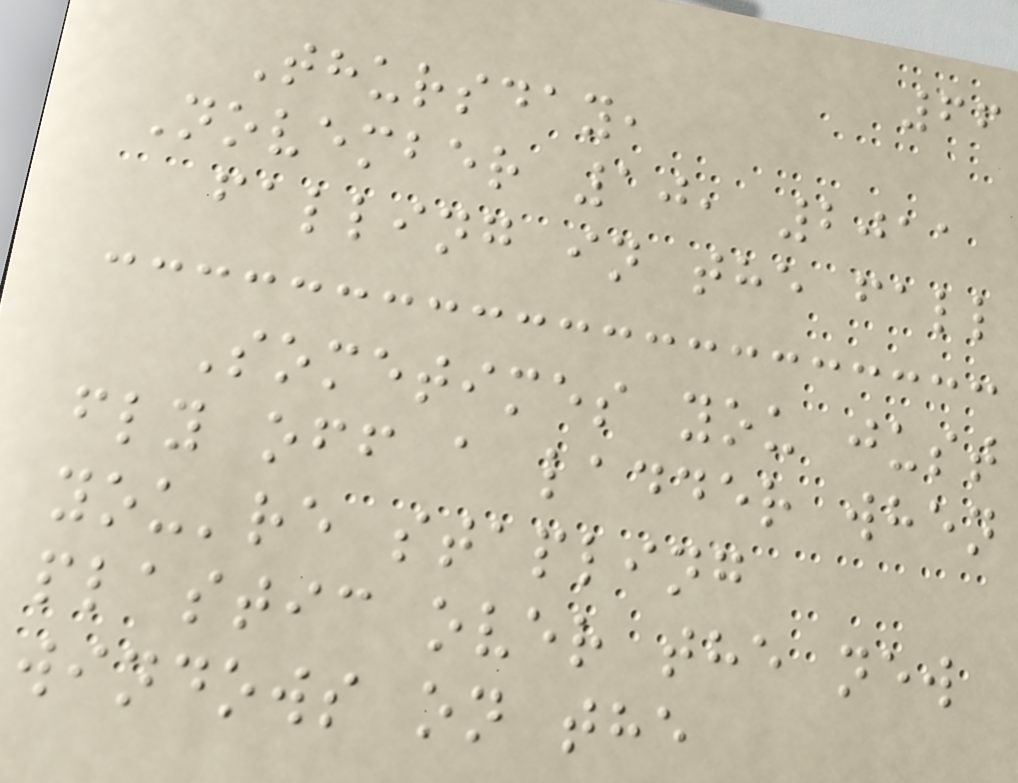66
Thursday,
November 10, 2011
falling in the fall
Sometimes you just
fly off a ladder when
you're stapling
plastic over the new
windows on the
